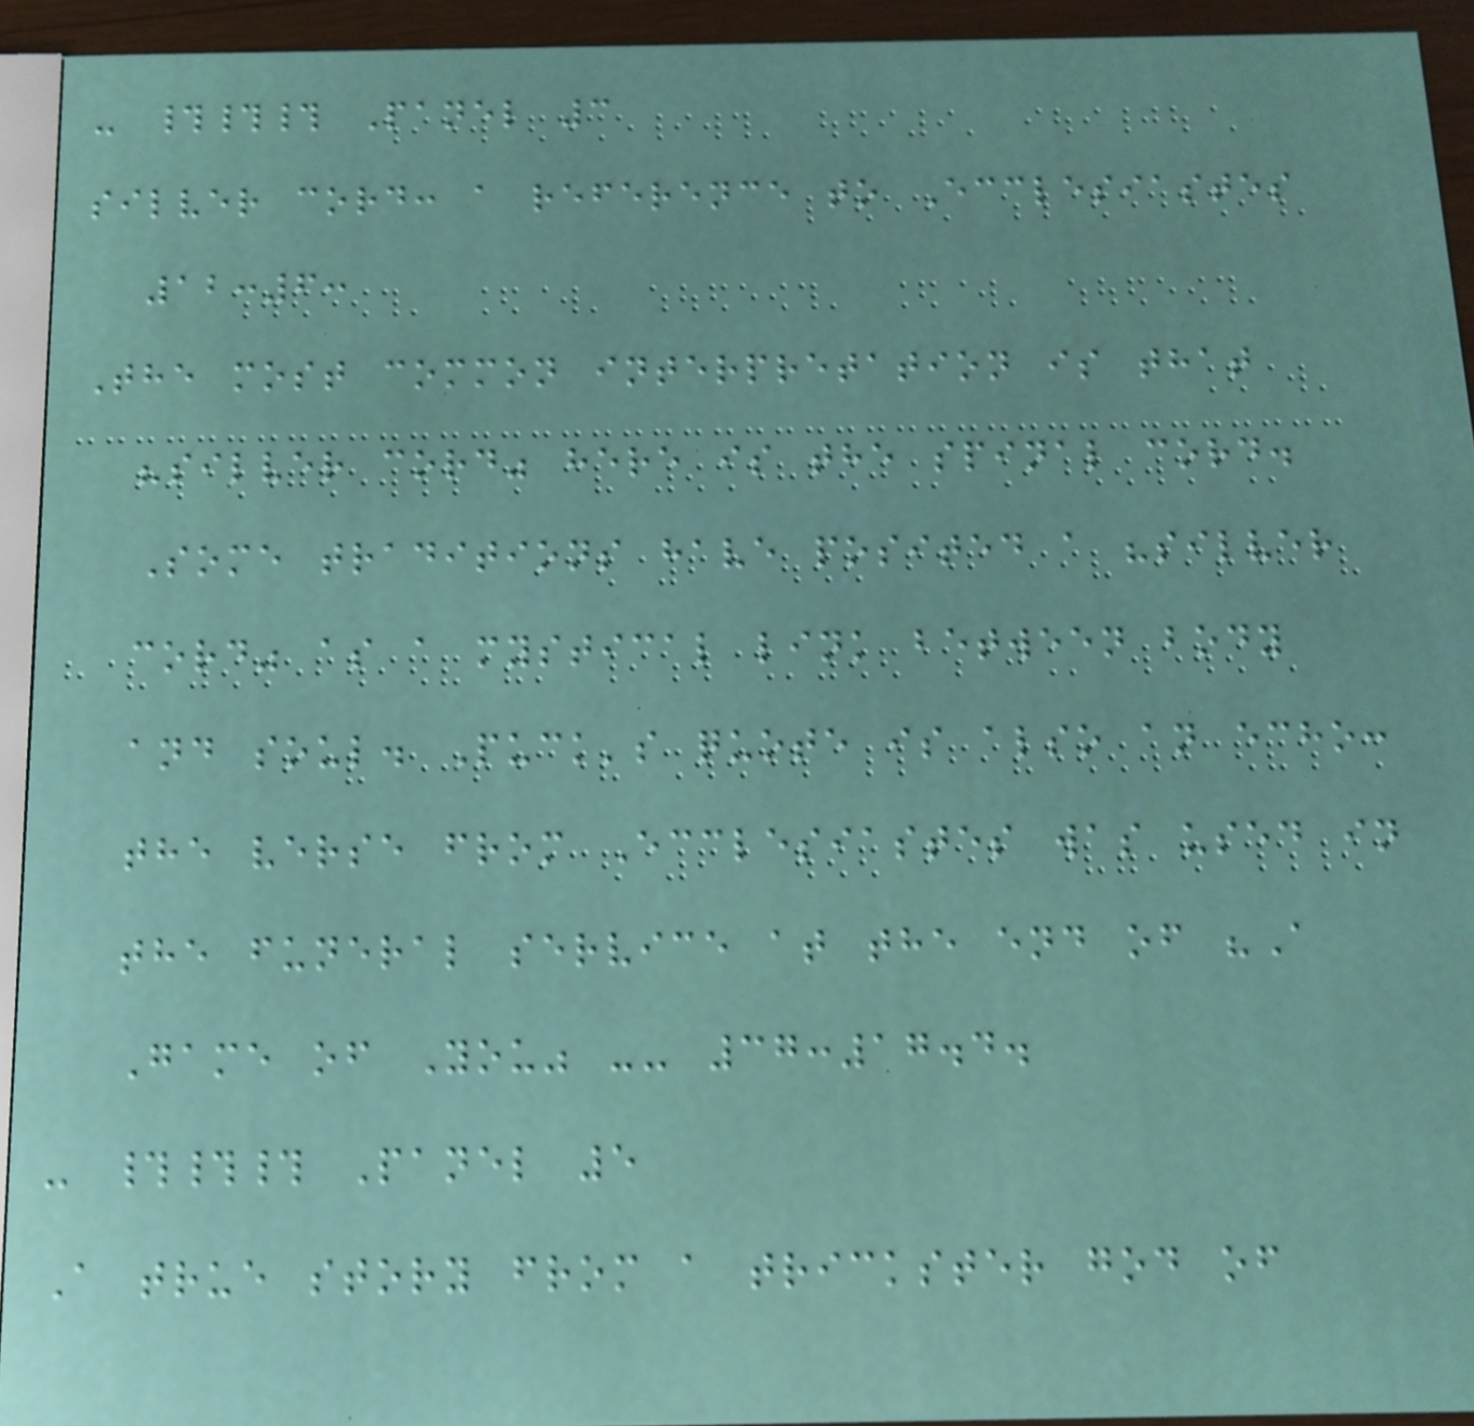- ### Panel 3
silver cord: a reference to Ecclesiastes
12:6:
The most common interpretation is that
"silver cord" here is the spinal cord.
Some traditions have posited a "silver
cord" as a mystical link between body
and soul. Puck's quote is also an echo:
the verse from Ecclesiastes was used in
the funeral service at the end of "A
Game of You" -- 37:17.4.
- ### Panel 5
A true story from a trickster god of
